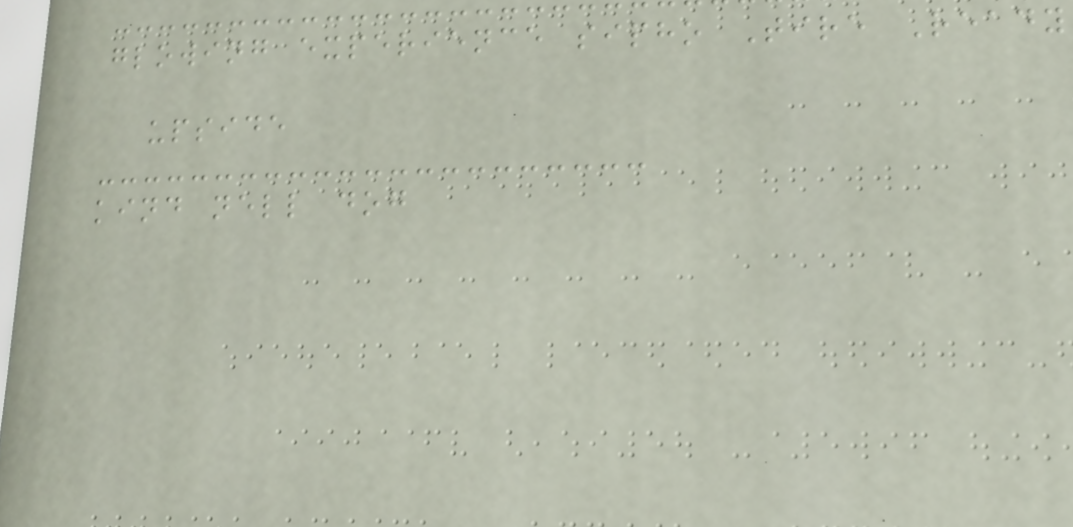glowing experience sipho Tire Ready
upside
kind nell dog
